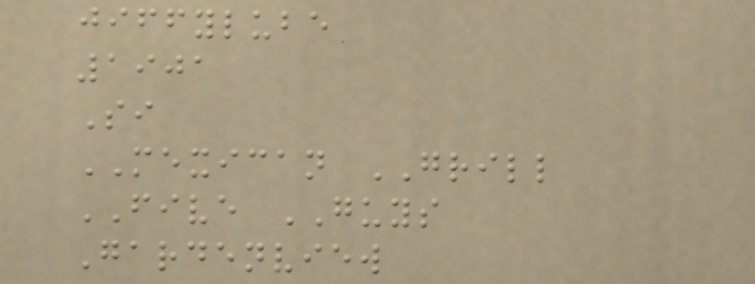jiffylube
1901
Si
MEXICAN GRILL
FIVE GUYS
Gardenview
